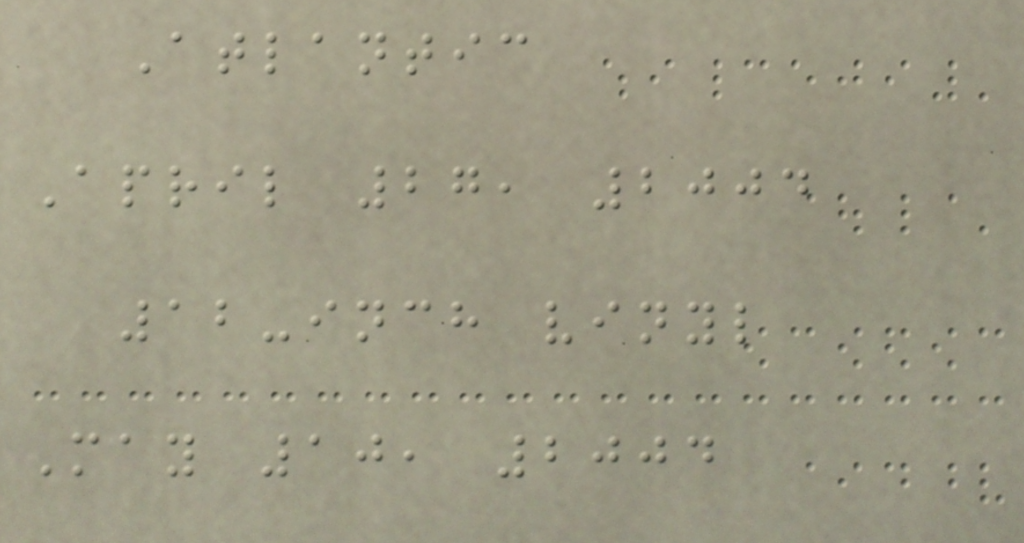Atlantic
April 27, 2004
12-inch vinyl
May 10, 2004
